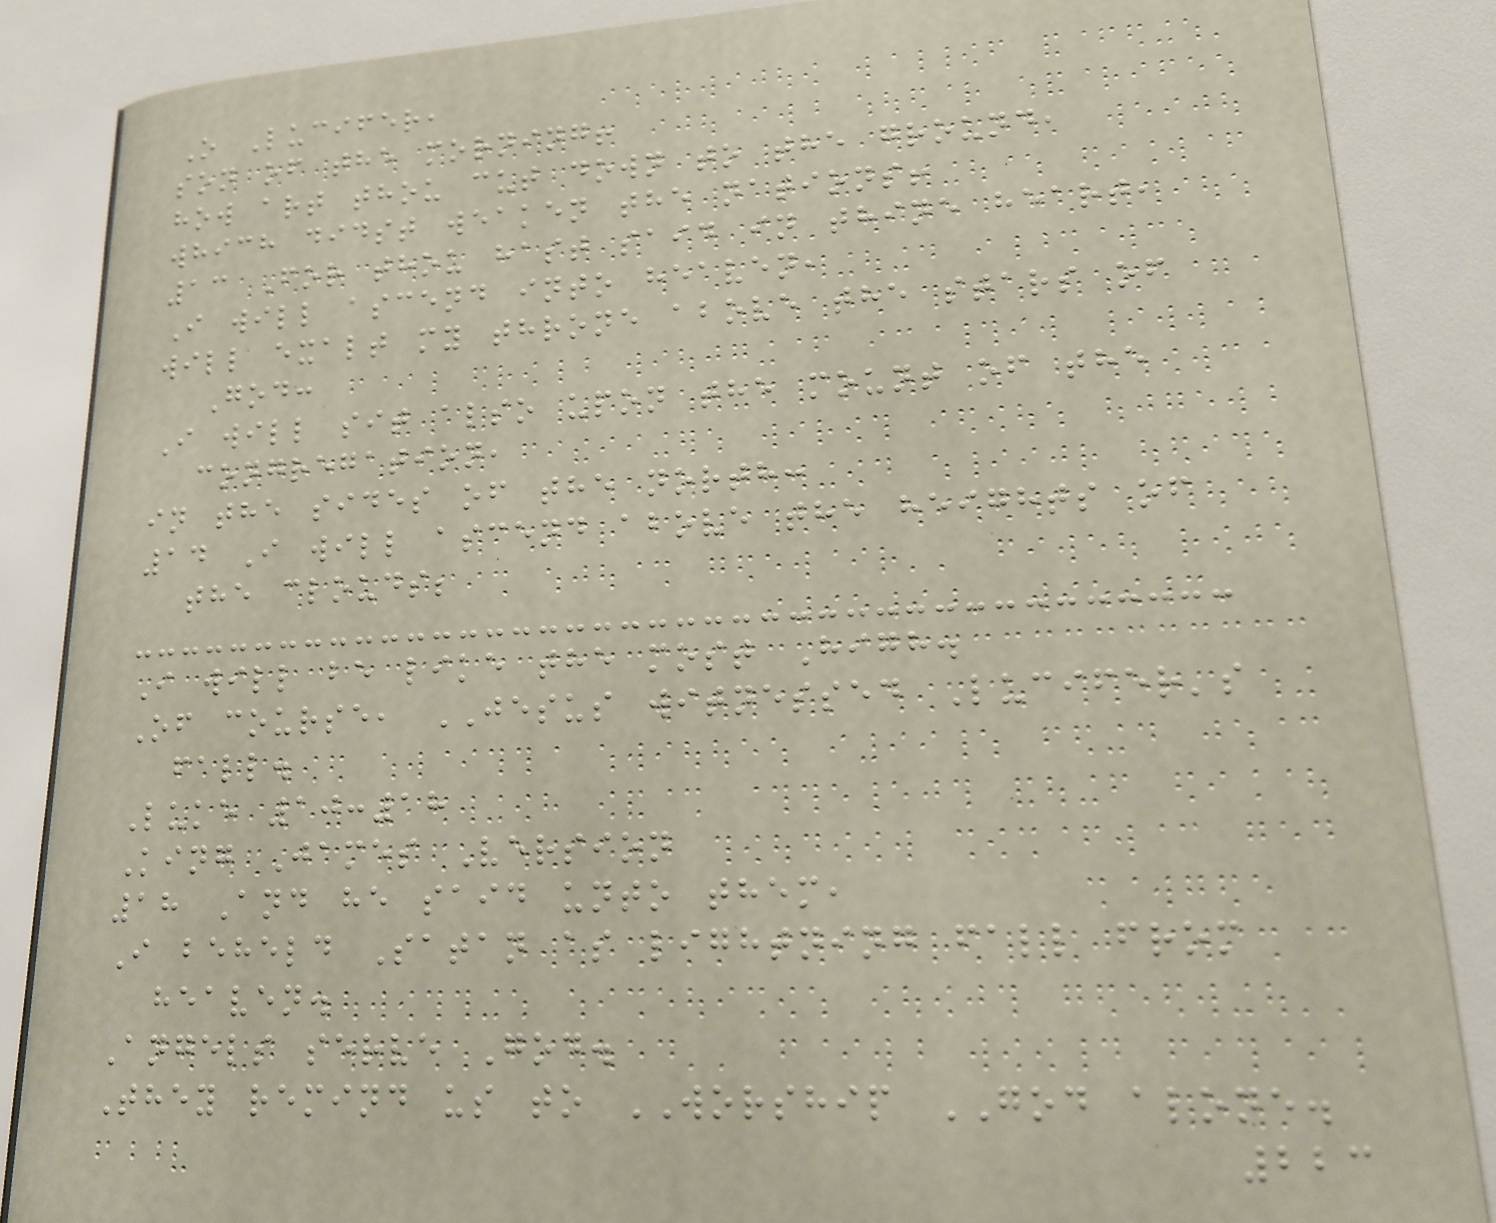O Lucifer,
son of the morning!
how art thou cut down to the ground,
which didst weaken the nations!
13 For thou hast said in thine heart,
I will ascend into heaven,
will exalt my throne above the stars of
God:
I will sit also upon the mount of the
congregation,
in the sides of the north:
14 I will ascend above the heights of
the clouds;
I will be like the most High.
Of course, JESUS witnessed Lucifer's
fall.
Luke 10:18
King James Version
18 And he said unto them,
I beheld Satan as lightning fall from
heaven.
Angels serve God.
They remind us to WORSHIP GOD alone.
223
